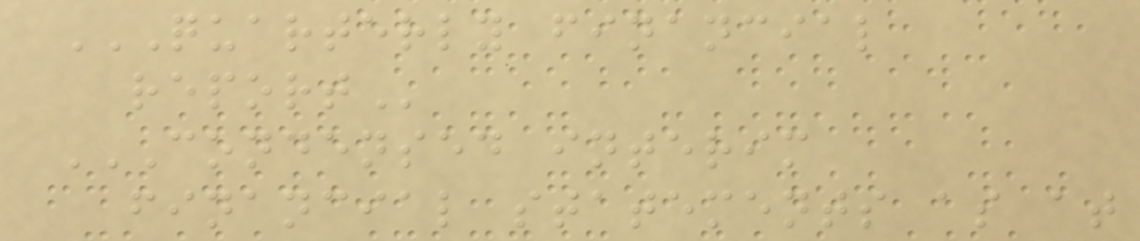QUARTERLY FINANCIAL
REPORT
CONDENSED INTERIM
FINANCIAL STATEMENTS AS AT
